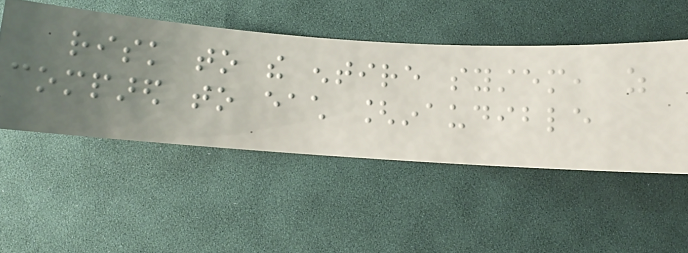risk to the entire system, as
compared to each [inaudible
